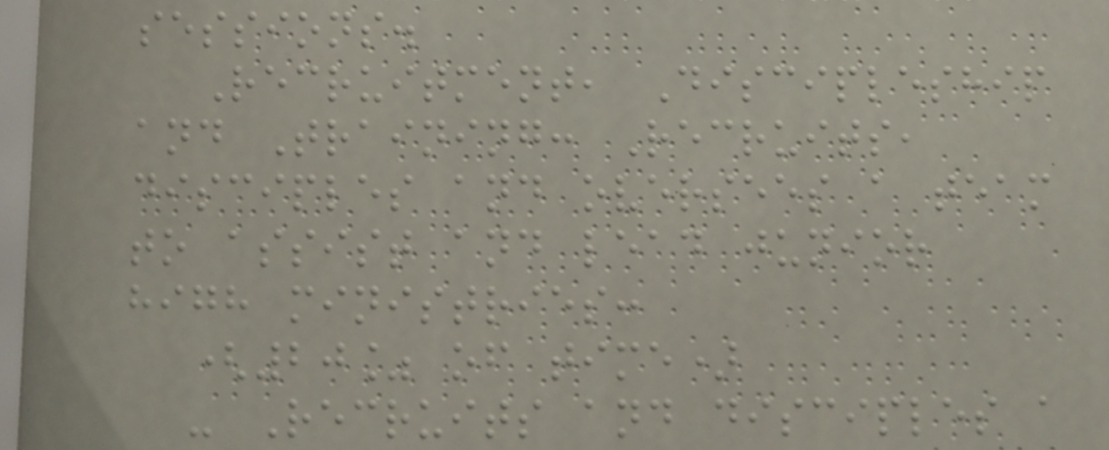sessions.
Recruitment, Discipleship
and Training: Recruits,
disciples and oversees a team
to assist and lead junior
high ministries:
(20% of time)
- Recruits and disciples a
